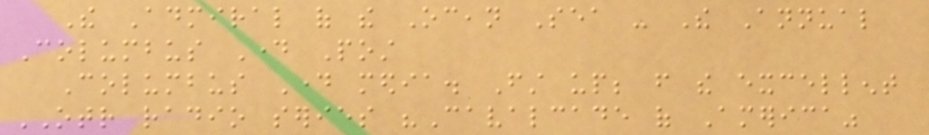The Admiral of the Ocean Sea - The Annual
Columbus Day Post
Columbus Day media. First up; from the excellent
OTR radio series "Cavalcade of America"
